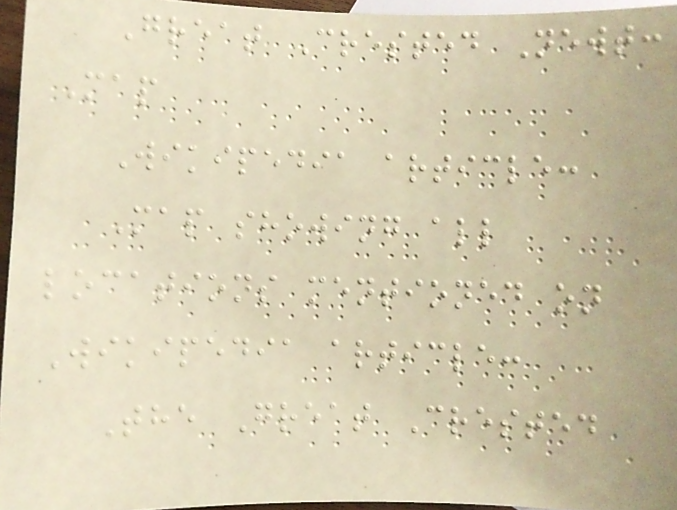Great Crested Newt:
Map
Wikipedia article:
Map showing all
locations mentioned on
Wikipedia article:
The Great Crested
